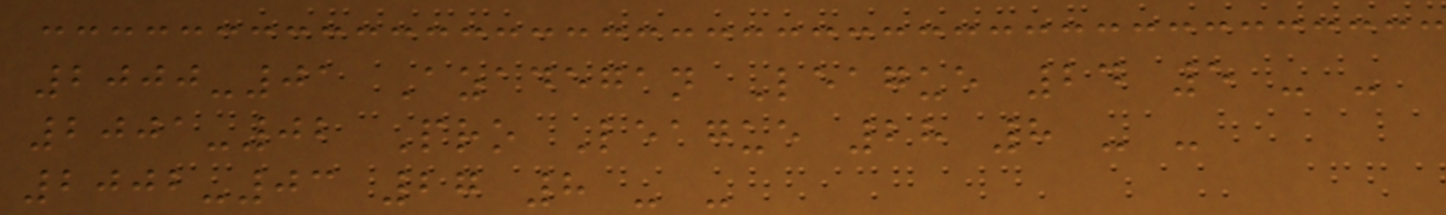2000-01 Azadegan League 24 5 - -
2001-02 Pro League 28 8 - -
2002-03 27 8 - -
